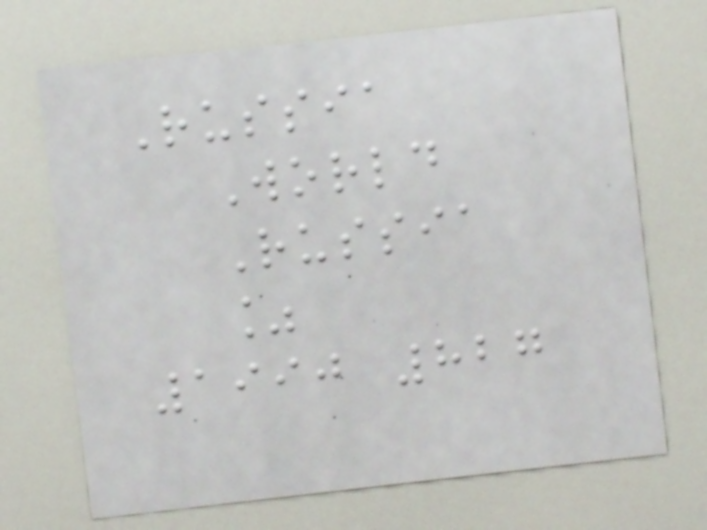Russia
World
Russia
%
1990 827
